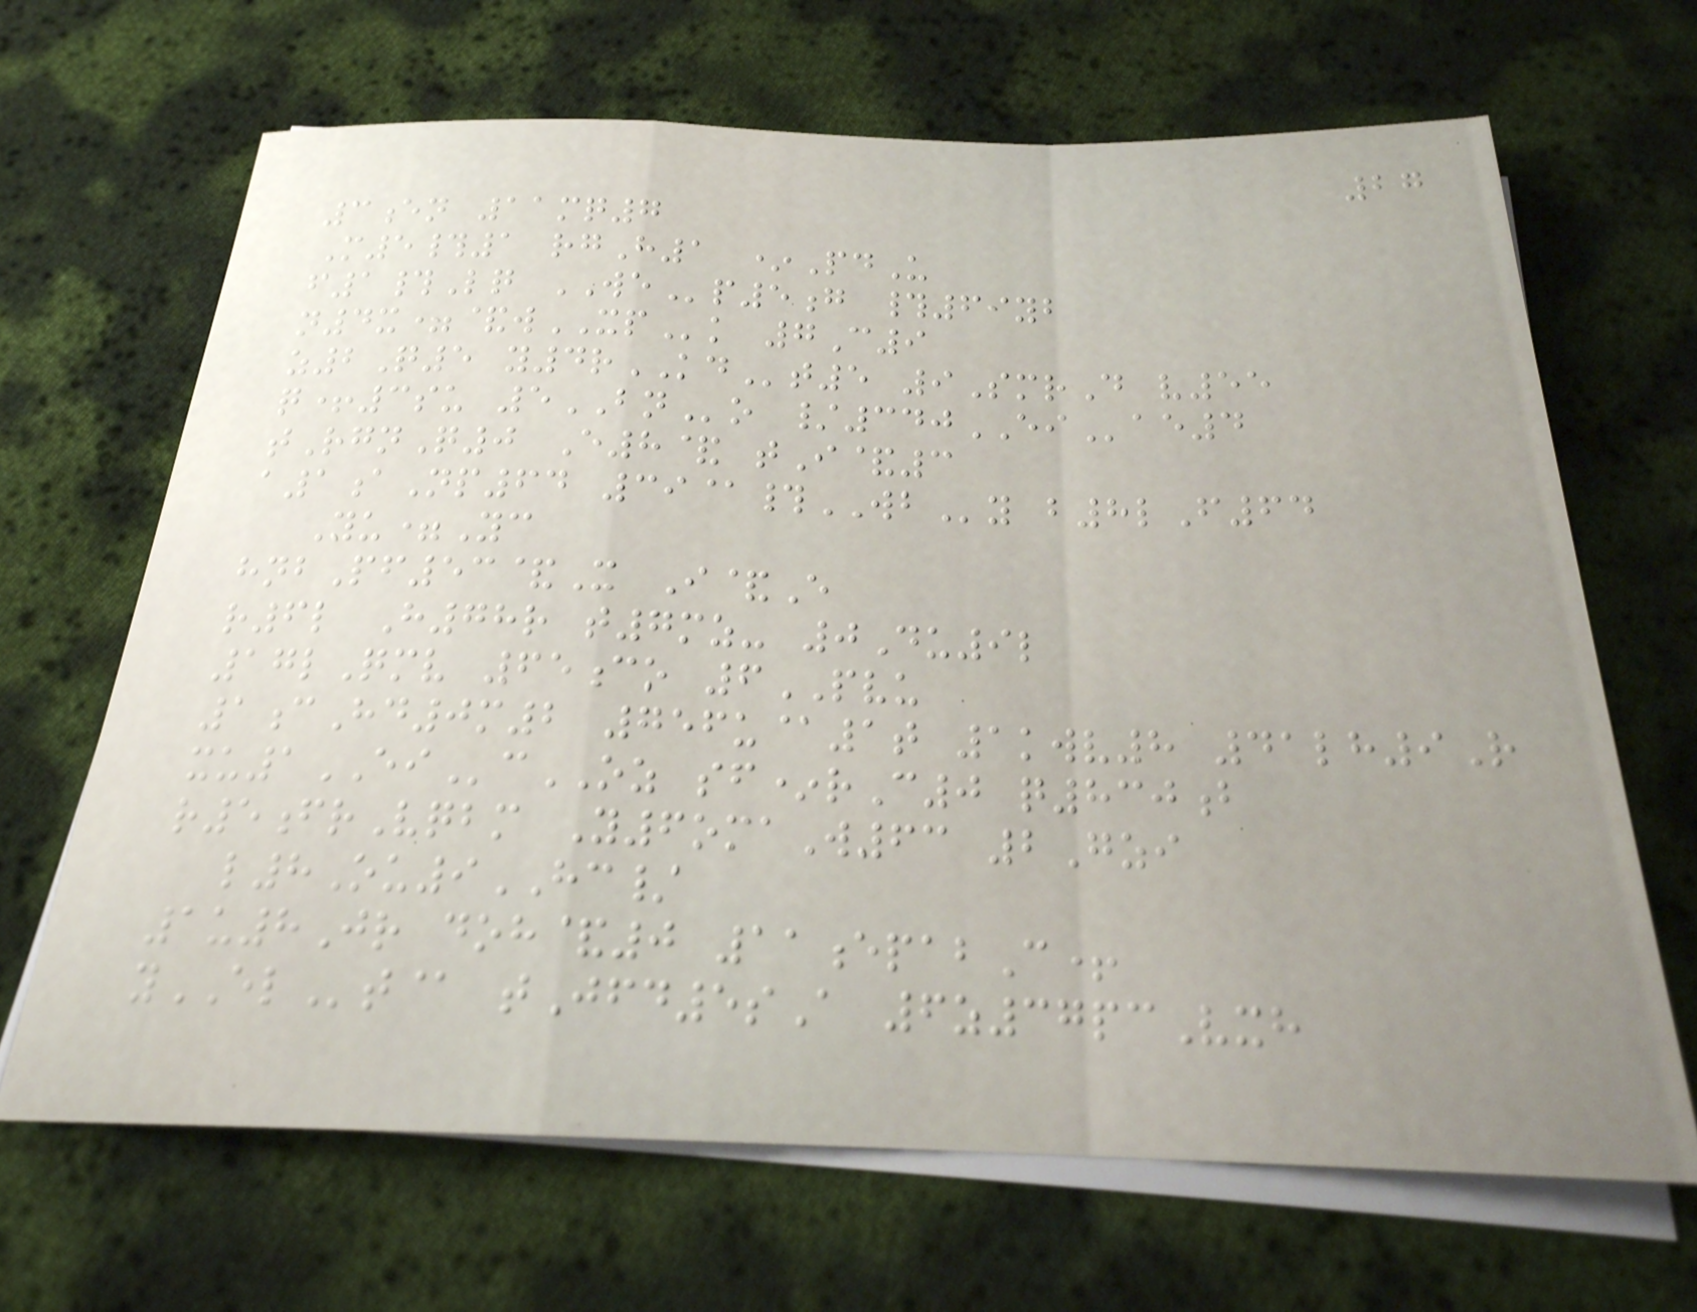27
3en 11mq7
M5#1 rgH1 *PdU
f1#Lq WEp5g #69yb
n4x=&wXPk 7C9
z2Q5 y4rKDt5 9SmrD v55
q+3su 5BNo /340EIae4
tRgnQ0 E8& tI&3
a1aNp64 39@#WBy b8lF64
Yu=Yc
hnbPf53&X I&E
r6l H78r t7mz- 0Du9l
17lQmv 65co 6PVU
1cHd0m2 756u@1t 1kwv8 41lh9R
xu1EIcOZ sf*rC0 q830b
r5frVqbm Y6omaW63 2Gzi
l8Ou9HC/
1u8Jr doh&0 11epabC+
yELt@ tJfd5sA 6z37pcVxh
